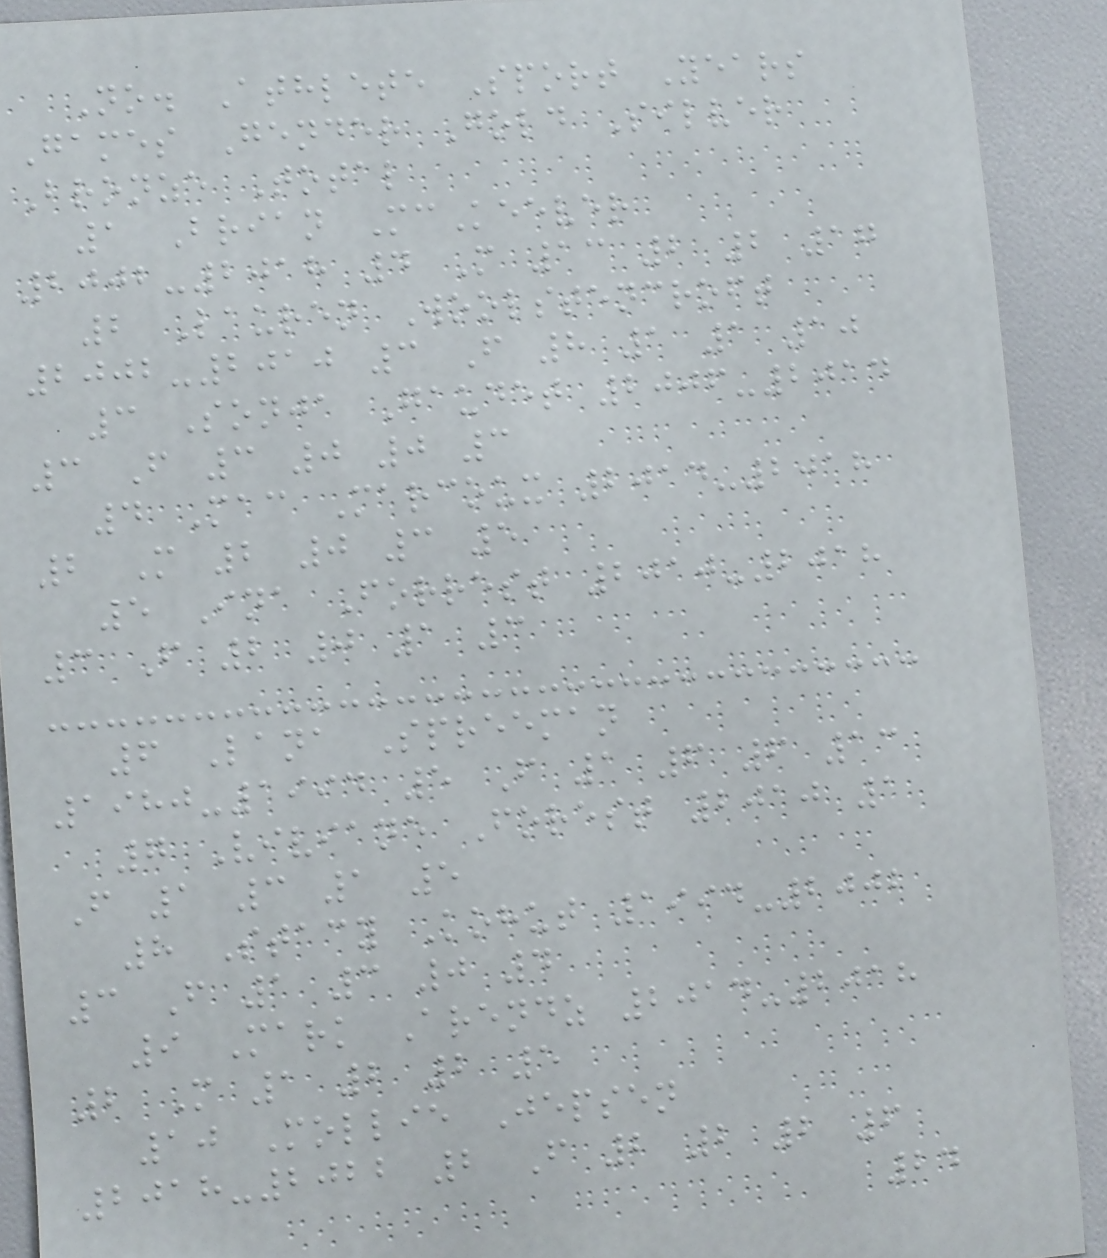No. Athlete Sport Years
Games Gender Gold Silver
Bronze Total
1 Brian McKeever
2002-2018 4 M 13 2 2 17
2 Lauren Woolstencroft
2002-2010 3 F 8 1 1 10
3 Sonja Gaudet 2006-2014
3 F 3 0 0 3
4 Mac Marcoux 2014-2018
2 M 2 0 3 5
5 Ina Forrest 2010-2018
3 F 2 0 1 3
6 Lana Spreeman
1980-1994 5 F 1 6 6 13
7 Viviane Forest 2010 1
F 1 3 1 5
8 Stacy Kohut 1994-2002
3 F 1 3 0 4
9 Mark Arendz 2014-2018
2 M 1 2 2 5
10 Mollie Jepsen
2018-2022 2 F 2 2 2 6
24
